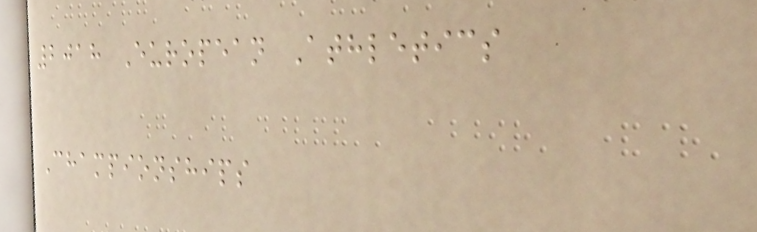2018 European Athletics
Championships
